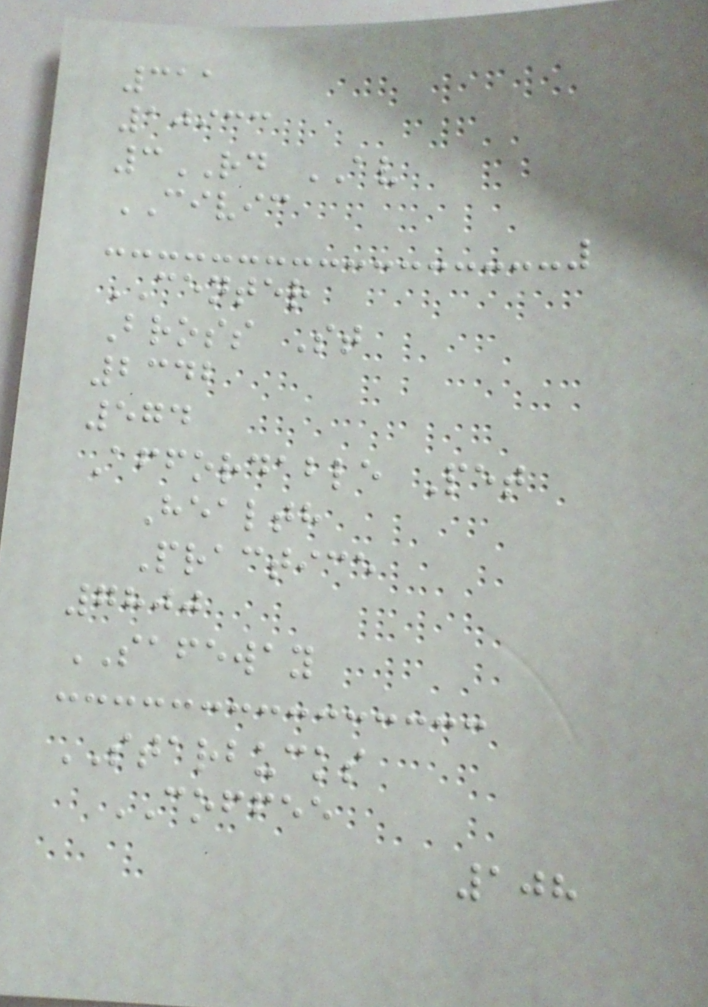311
10933
3RD AV
CIVIC
CENTER
Bross St
2342
574
Affordable Pet
Health
Practice
7800
SAFEWAY
STARBUCKS
COFFEE
108
